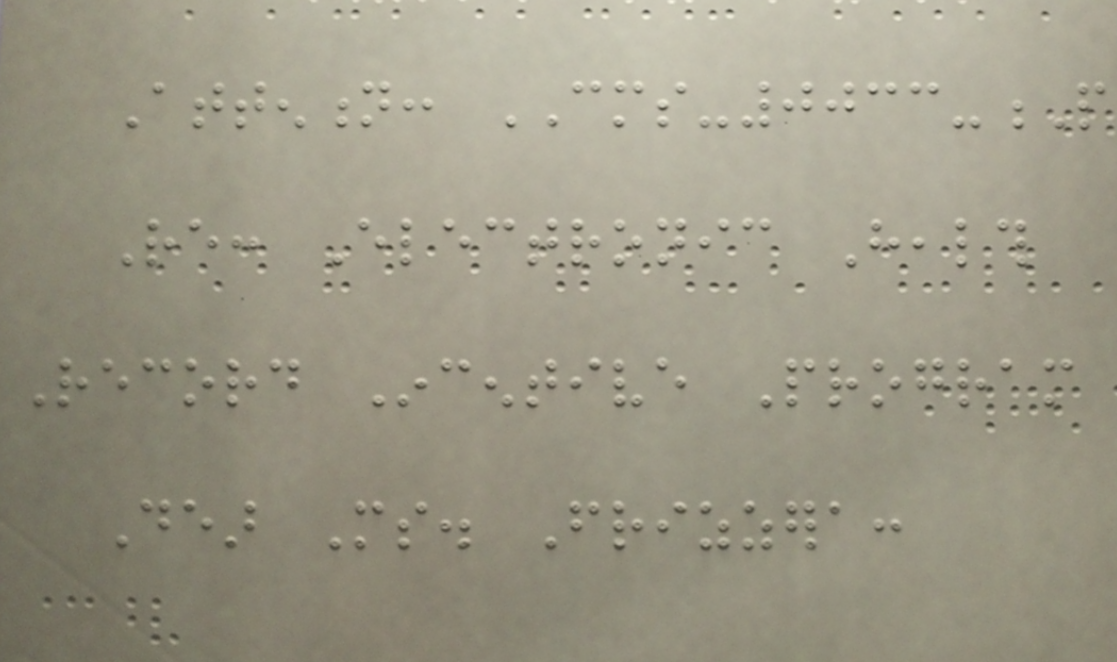Attention: CMS-0033-P
Re: Electronic Health
Record Incentive Program
Dear Ms. Frizzera:
